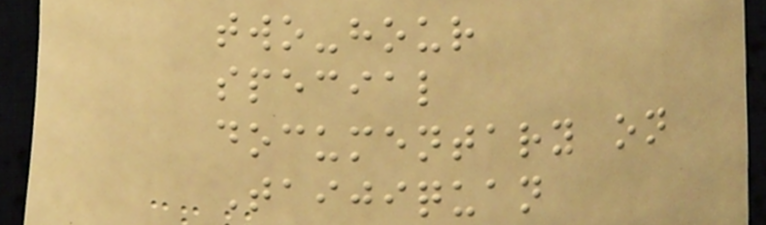two-hour
special
documentary on
Taijiquan
